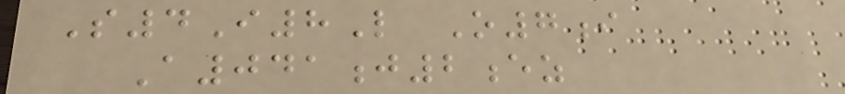S4I8L O7i
A041j2ez
